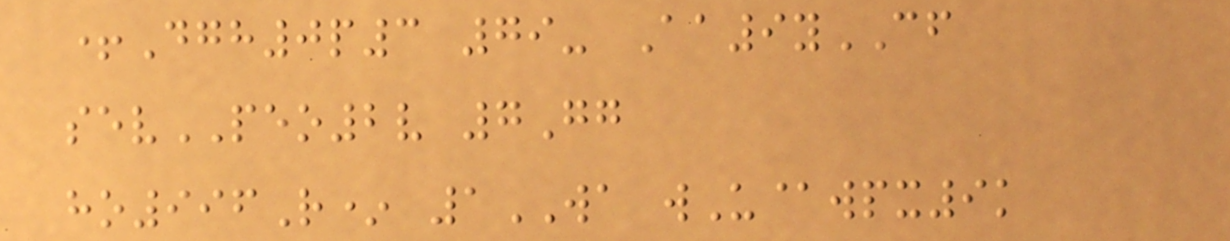+Dgh0p3 79- Aa9yCF
sevPEO2v 7Gg
ho996R* 1WA wU@wpx9k
